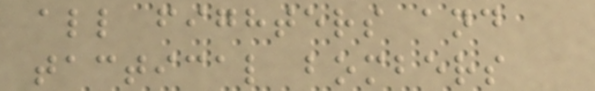all fighters and
tactical bombers
